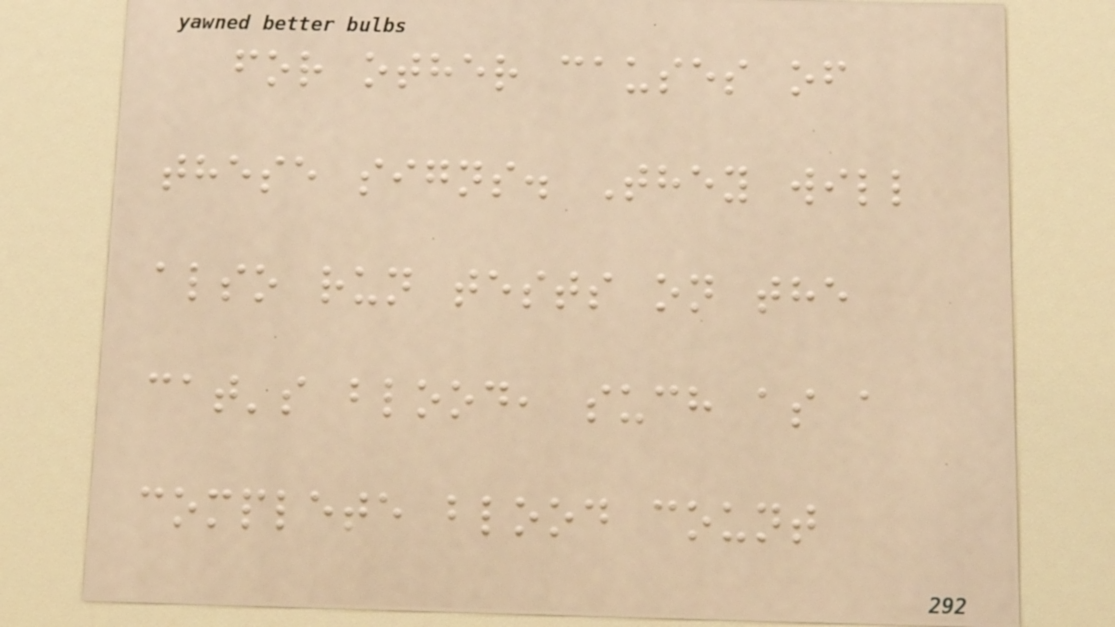for other causes of
these signs. They will
also run tests on the
cat's blood, such as a
complete blood count
